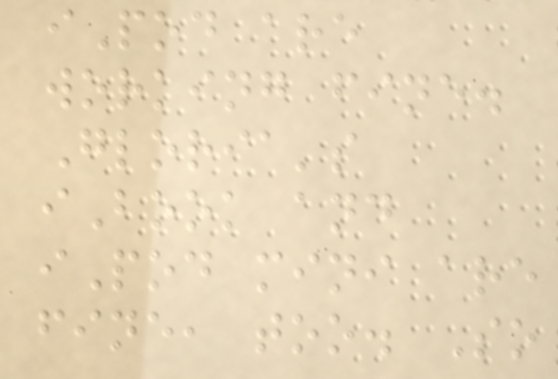iPod are
working fine.
Gloria's
iBook and
iPod mini are
fine, too. So
